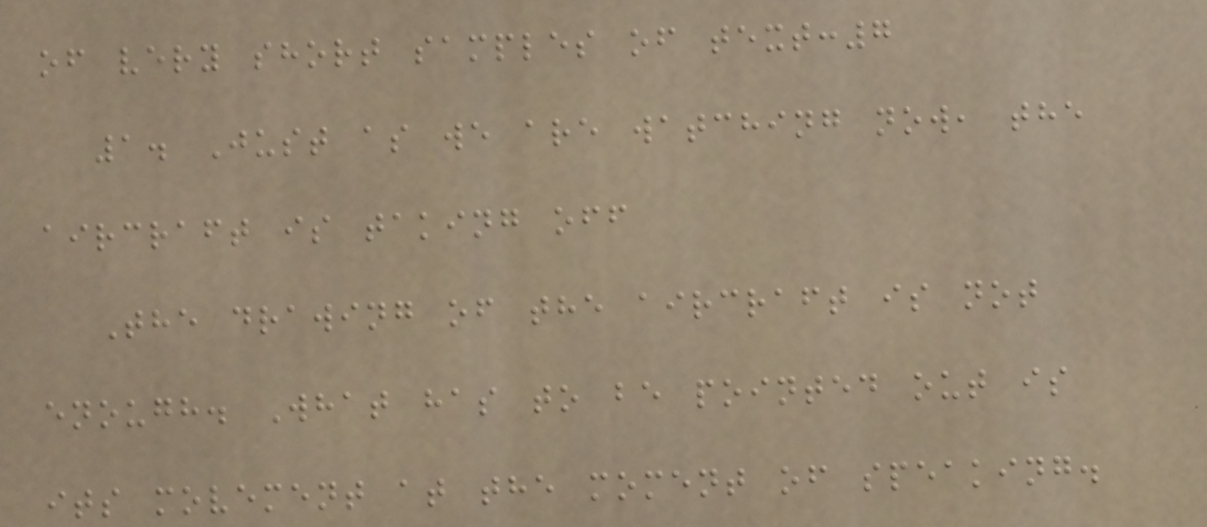of very short samples of text:7
1. Just as we are watching now, the
aircraft is taking off
The drawing of the aircraft is not
enough. What has to be pointed out is
its movement at the moment of speaking.
